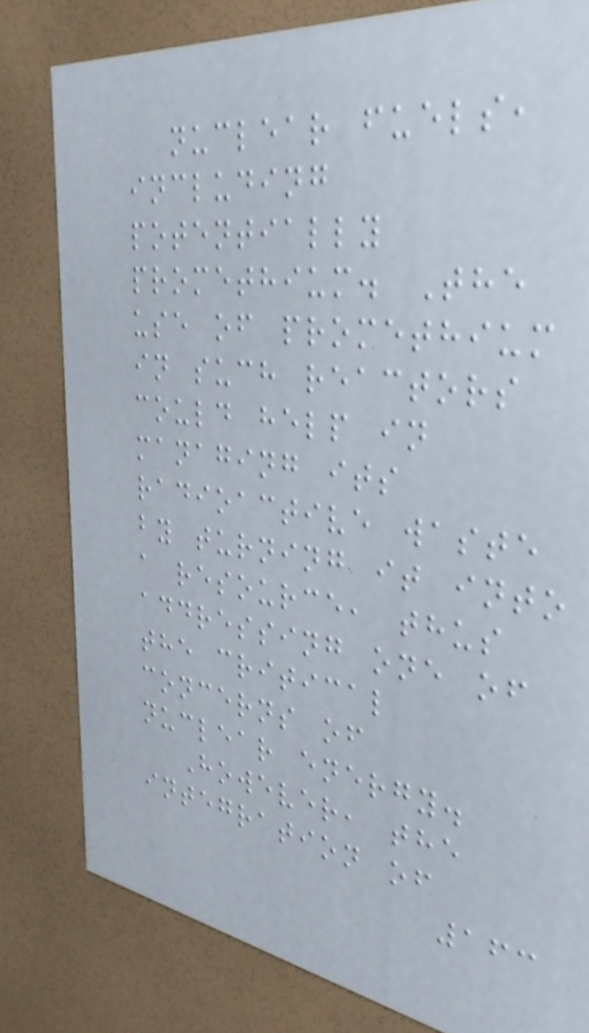nuclear fuels,
including
potentially
promethium. The
use of promethium
in such reactors
could help in
managing its
radioactive waste
by turning it into
a resource, thus
addressing one of
the critical
concerns of
nuclear energy.
However, the
integration of
163
